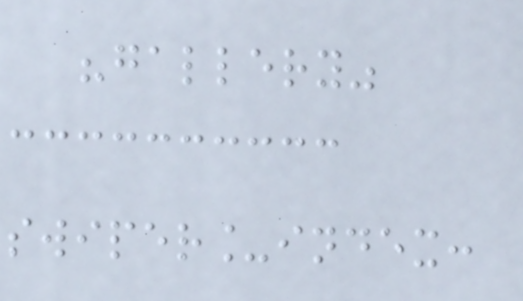"gallery"
swiper_index:
